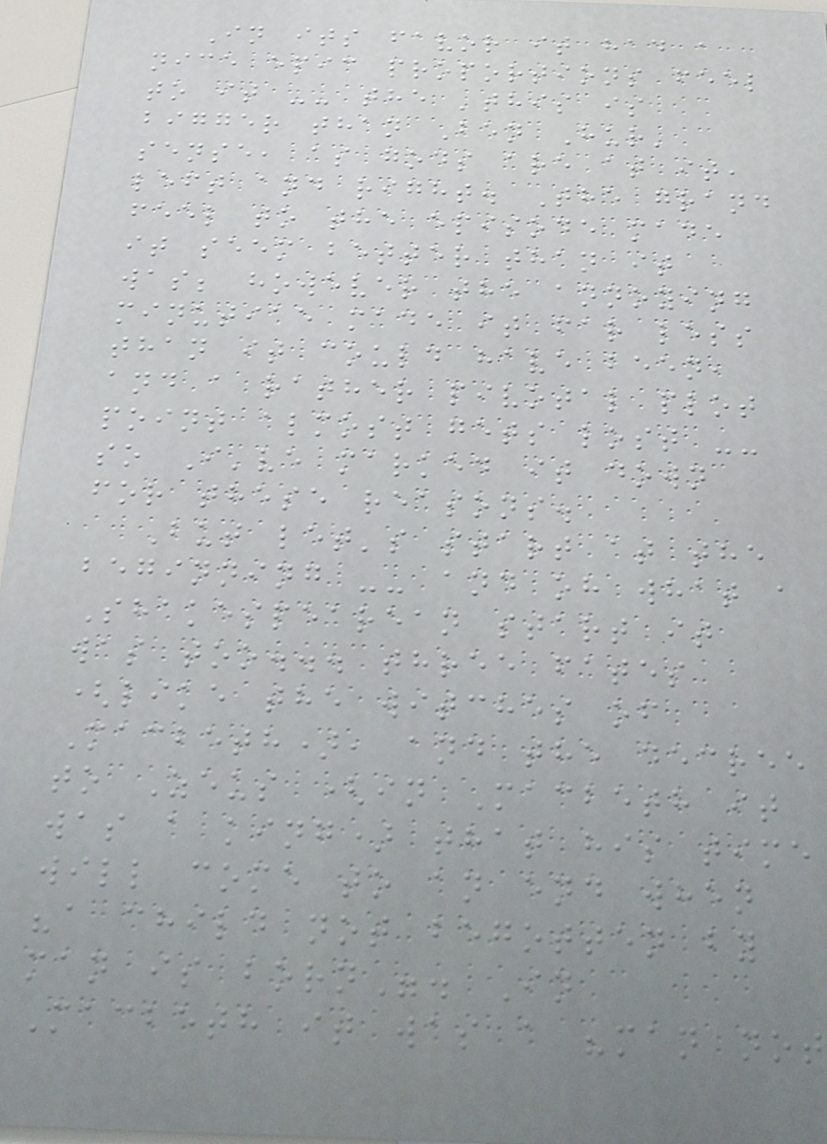In its favor it had a
nice epic proportions feel
to it -- the 'this is
bigger than Ben Hur'
sense, as gods are at it,
left and right. The grand
feel to the episode made
it seem better than it
was; however the annoying
minutiae made it far less
than it could have been,
and a rather pivotal plot
point almost gets lost --
so I've marked it down
for these reasons.
But let's start at the
beginning -- and oh what a
Shakespearean start it
was too... three fates
(like the witches of
Macbeth), and the decree
to Zeus (in Macbeth it
was a king) that his time
will come to an end when
"a child not begotten by
man is born". In
Macbeth it was a "man not
